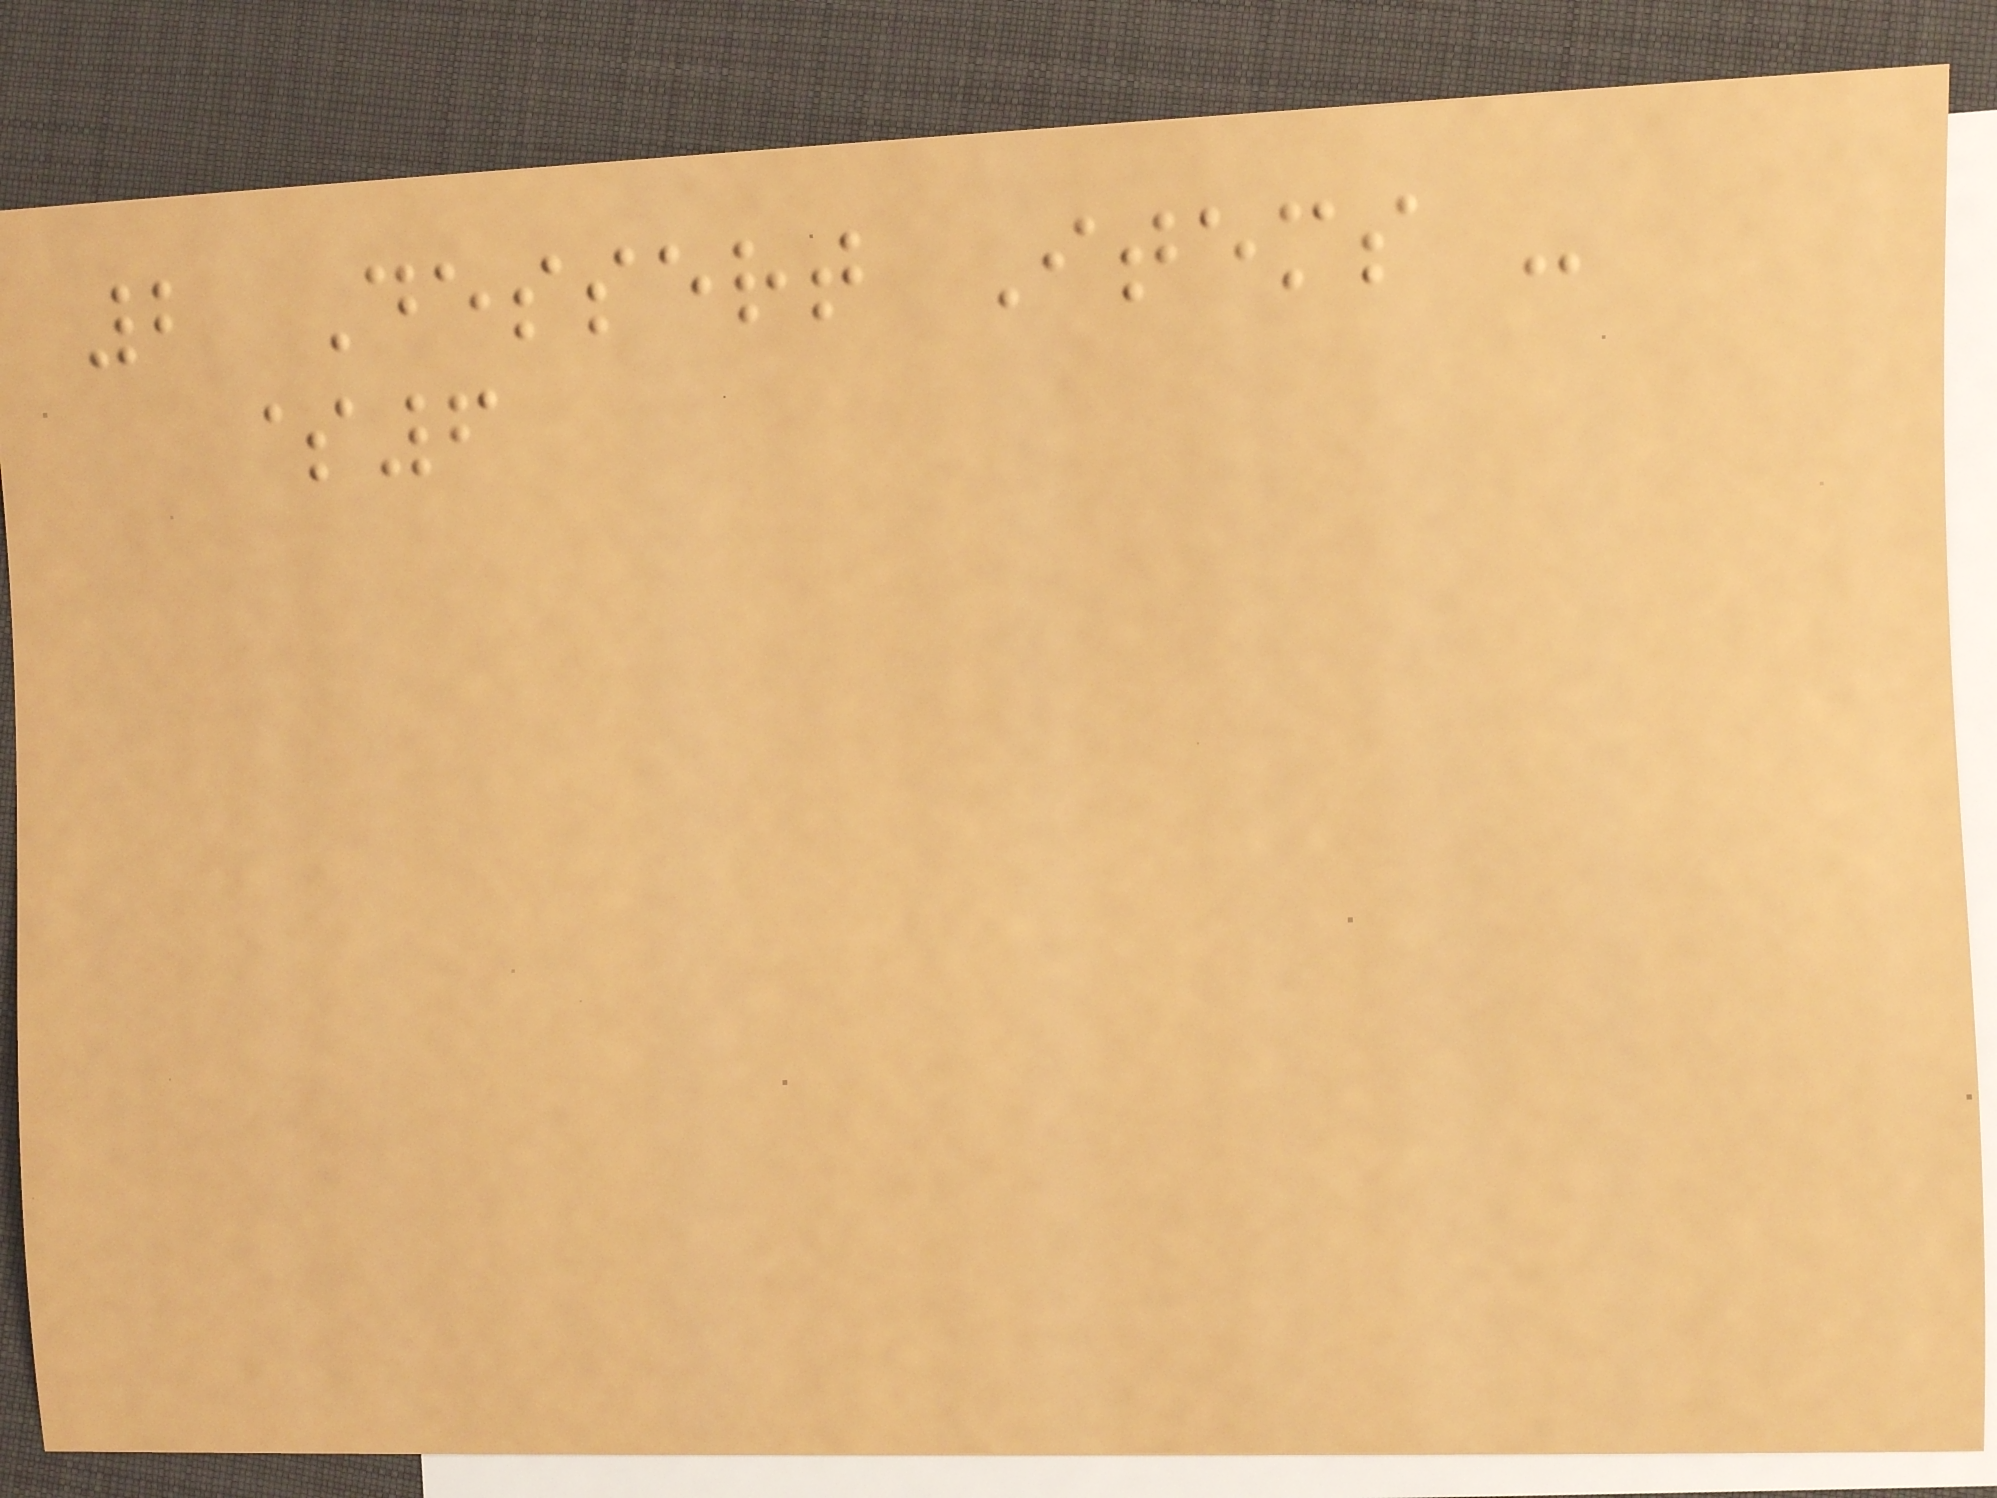2 Dessert Items -
$6
